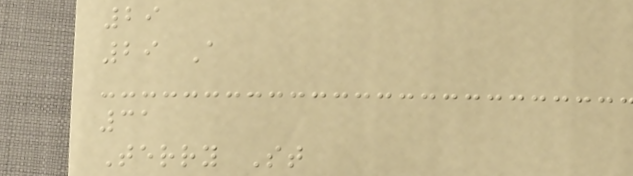29
29 A
31
Terry St
